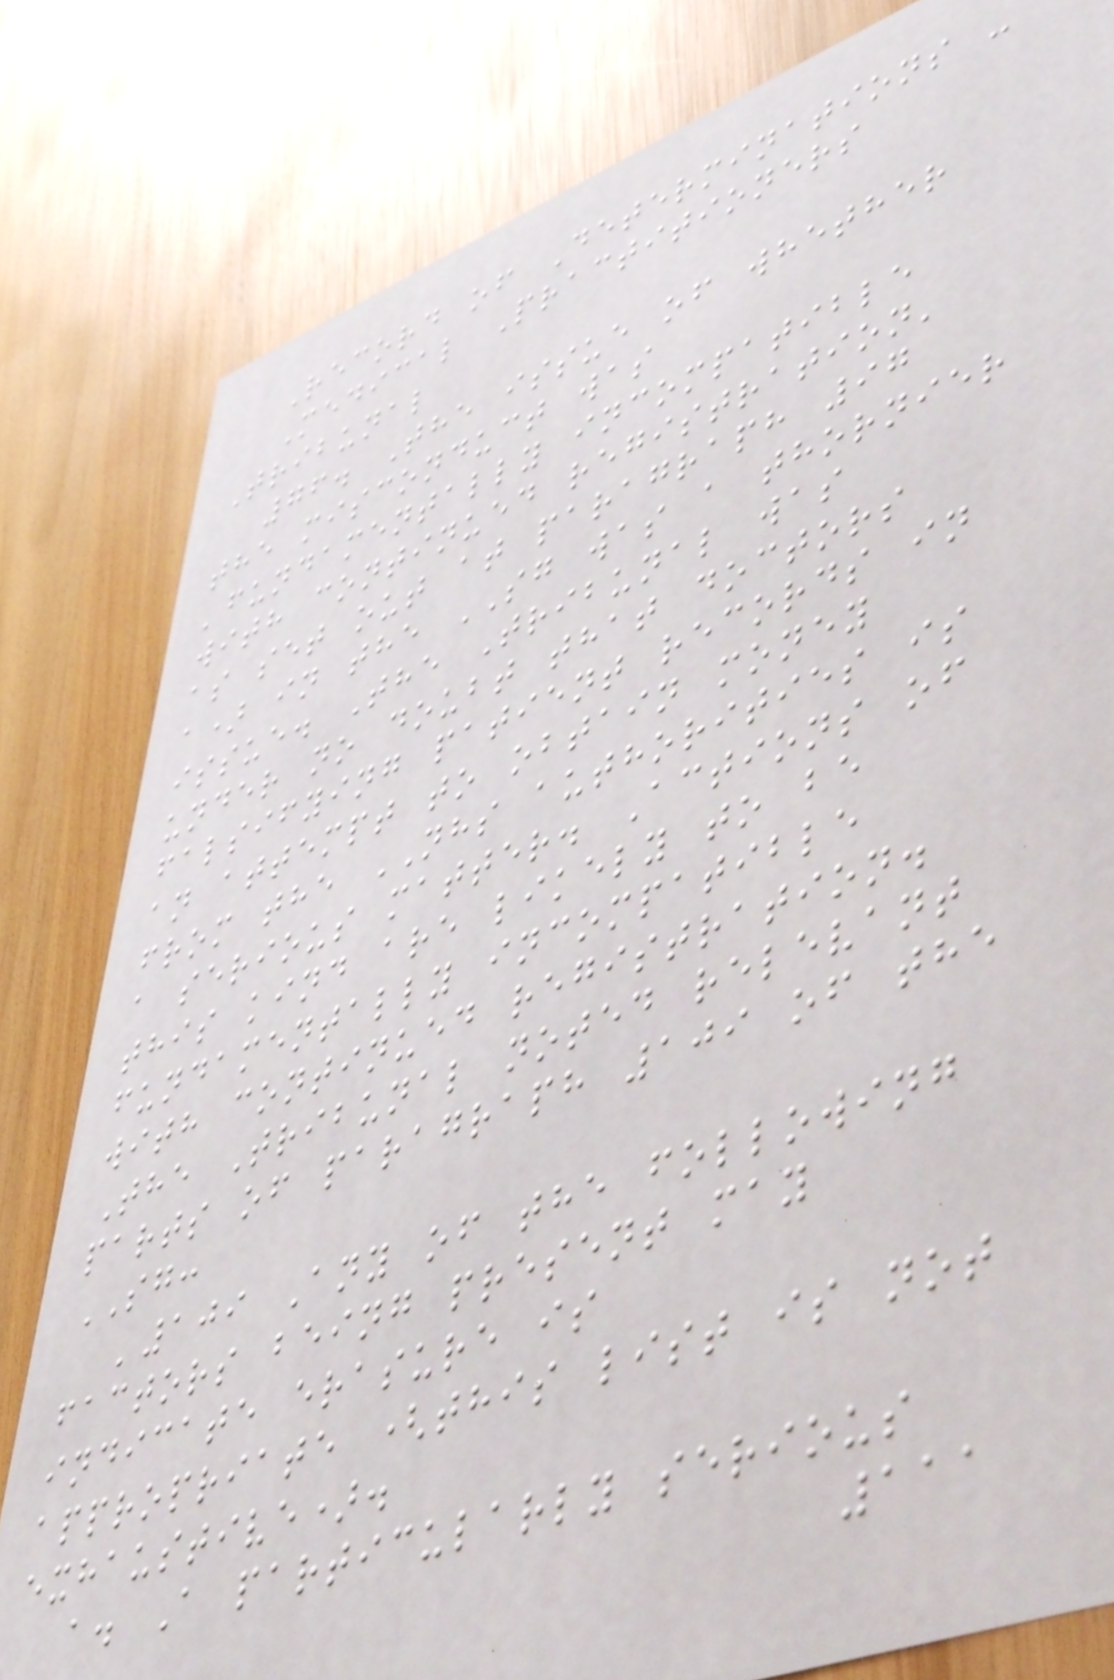Record of Determinations -
Medical Practitioners
Tribunal
76. The issue of whether
the misconduct was
'fundamentally incompatible
with continued registration'
as set out at paragraph 97
a) in the SG was a thornier
issue. The Tribunal was
under no doubt that doctors
falsifying patient records in
an attempt to obtain money
from the NHS authorities is
a serious matter. Actions of
this kind are likely to be
fundamentally incompatible
with continued registration.
The Tribunal noted relevant
parts of paragraph 109 of the
SG:
'109 Any of the following
factors being present may
indicate erasure is
appropriate (this list is not
exhaustive).
a. A particularly serious
111
